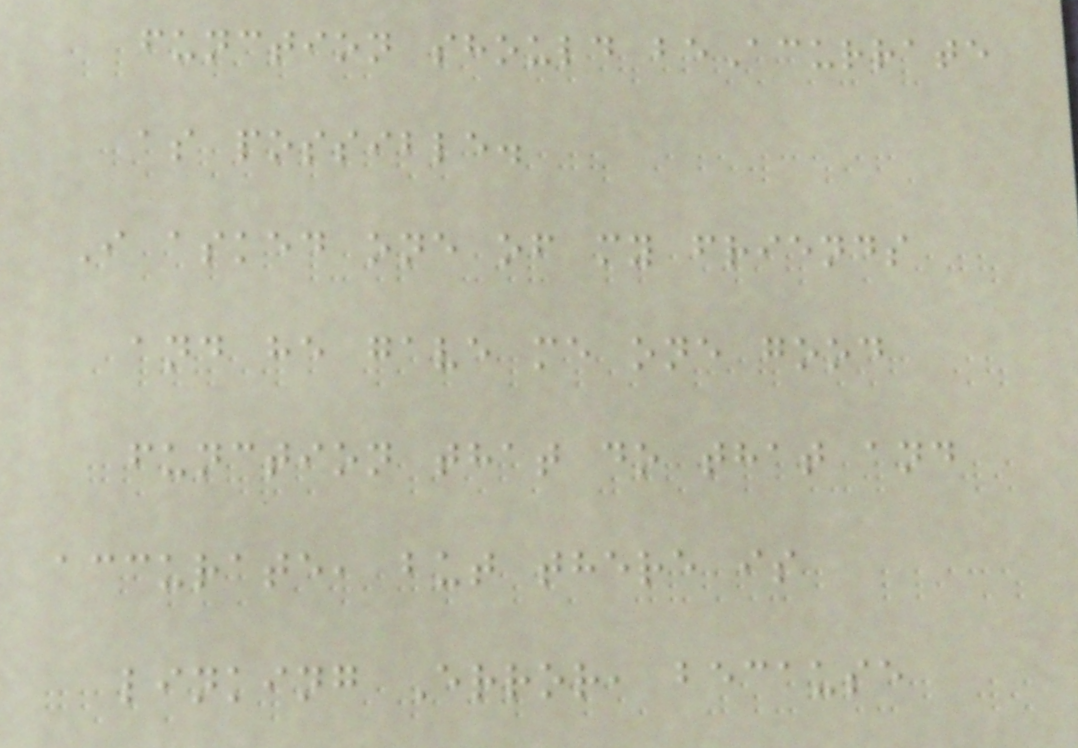function should beAcurrate
as possible.
I asked one of my friends
and he gave me one good
function that do that and
accurate, but there is
linking Error, because
